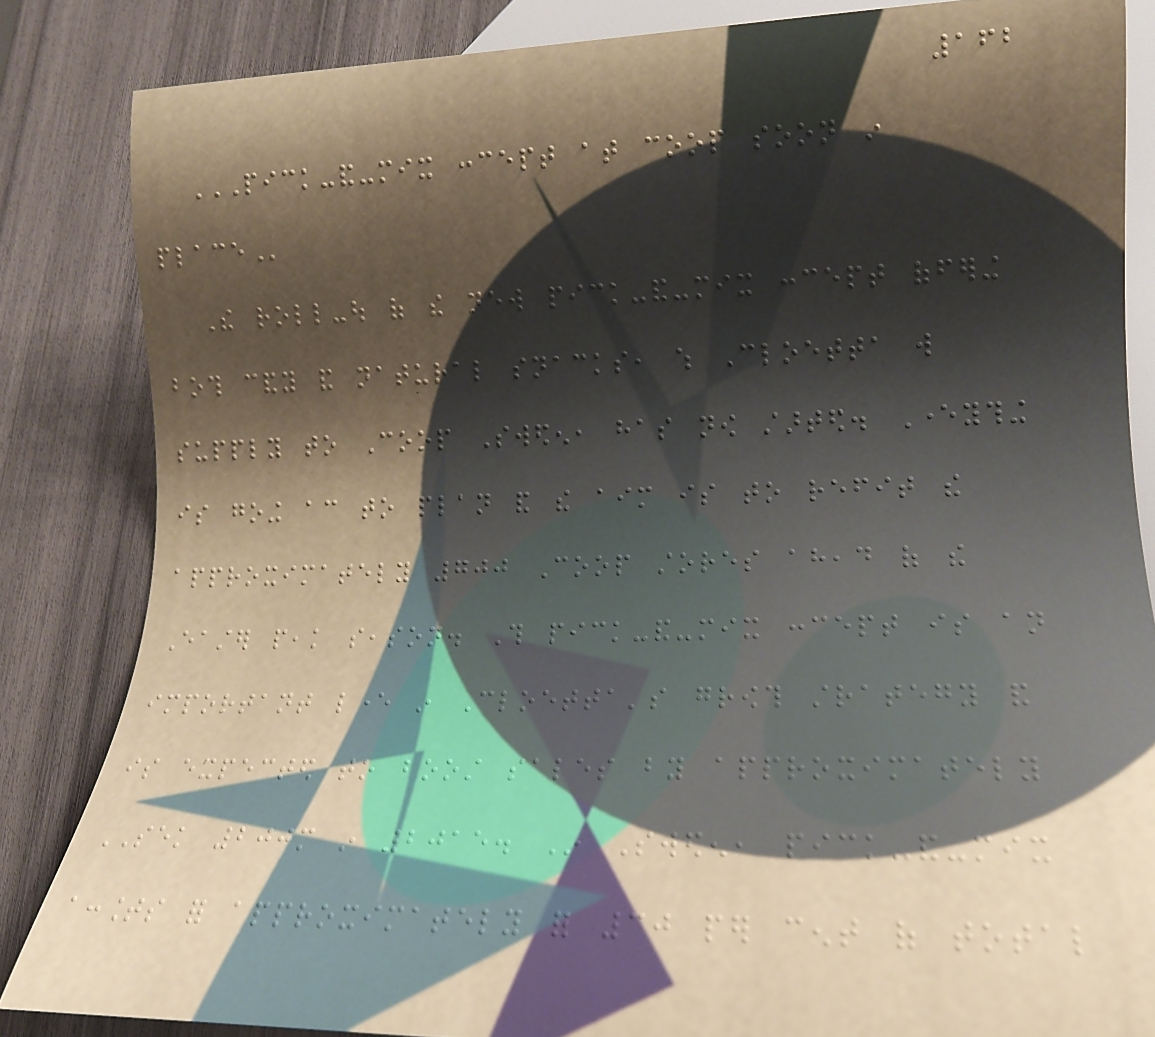162
PICK-AND-MIX CONCEPT AT COOP SOON IN
PLACE
The roll-out of the new pick-and-mix concept offering
both candy and natural snacks, which Cloetta will
supply to Coop Sweden, has now started. Everything
is going according to plan and the aim is to refit the
approximately 700 Coop stores ahead of the
Easter peak season. This pick-and-mix concept is an
important lever in Cloetta's growth strategy and
is expected to boost sales by approximately
SEK 200m in 2015. In Sweden, pick-and-mix
accounts for approximately for 30 per cent of total
